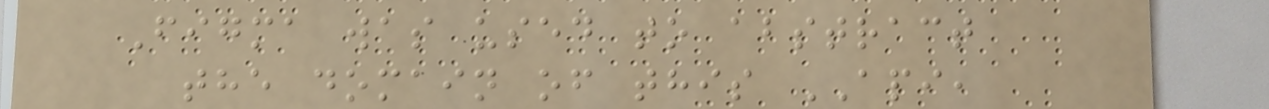Figma was used to abstract
the domain of this API,
